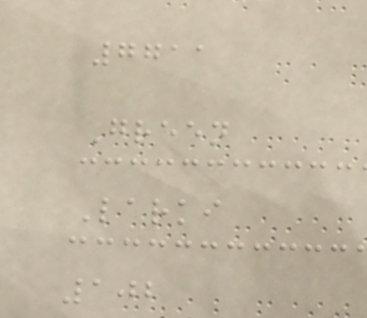7711
Green
Larki
102
